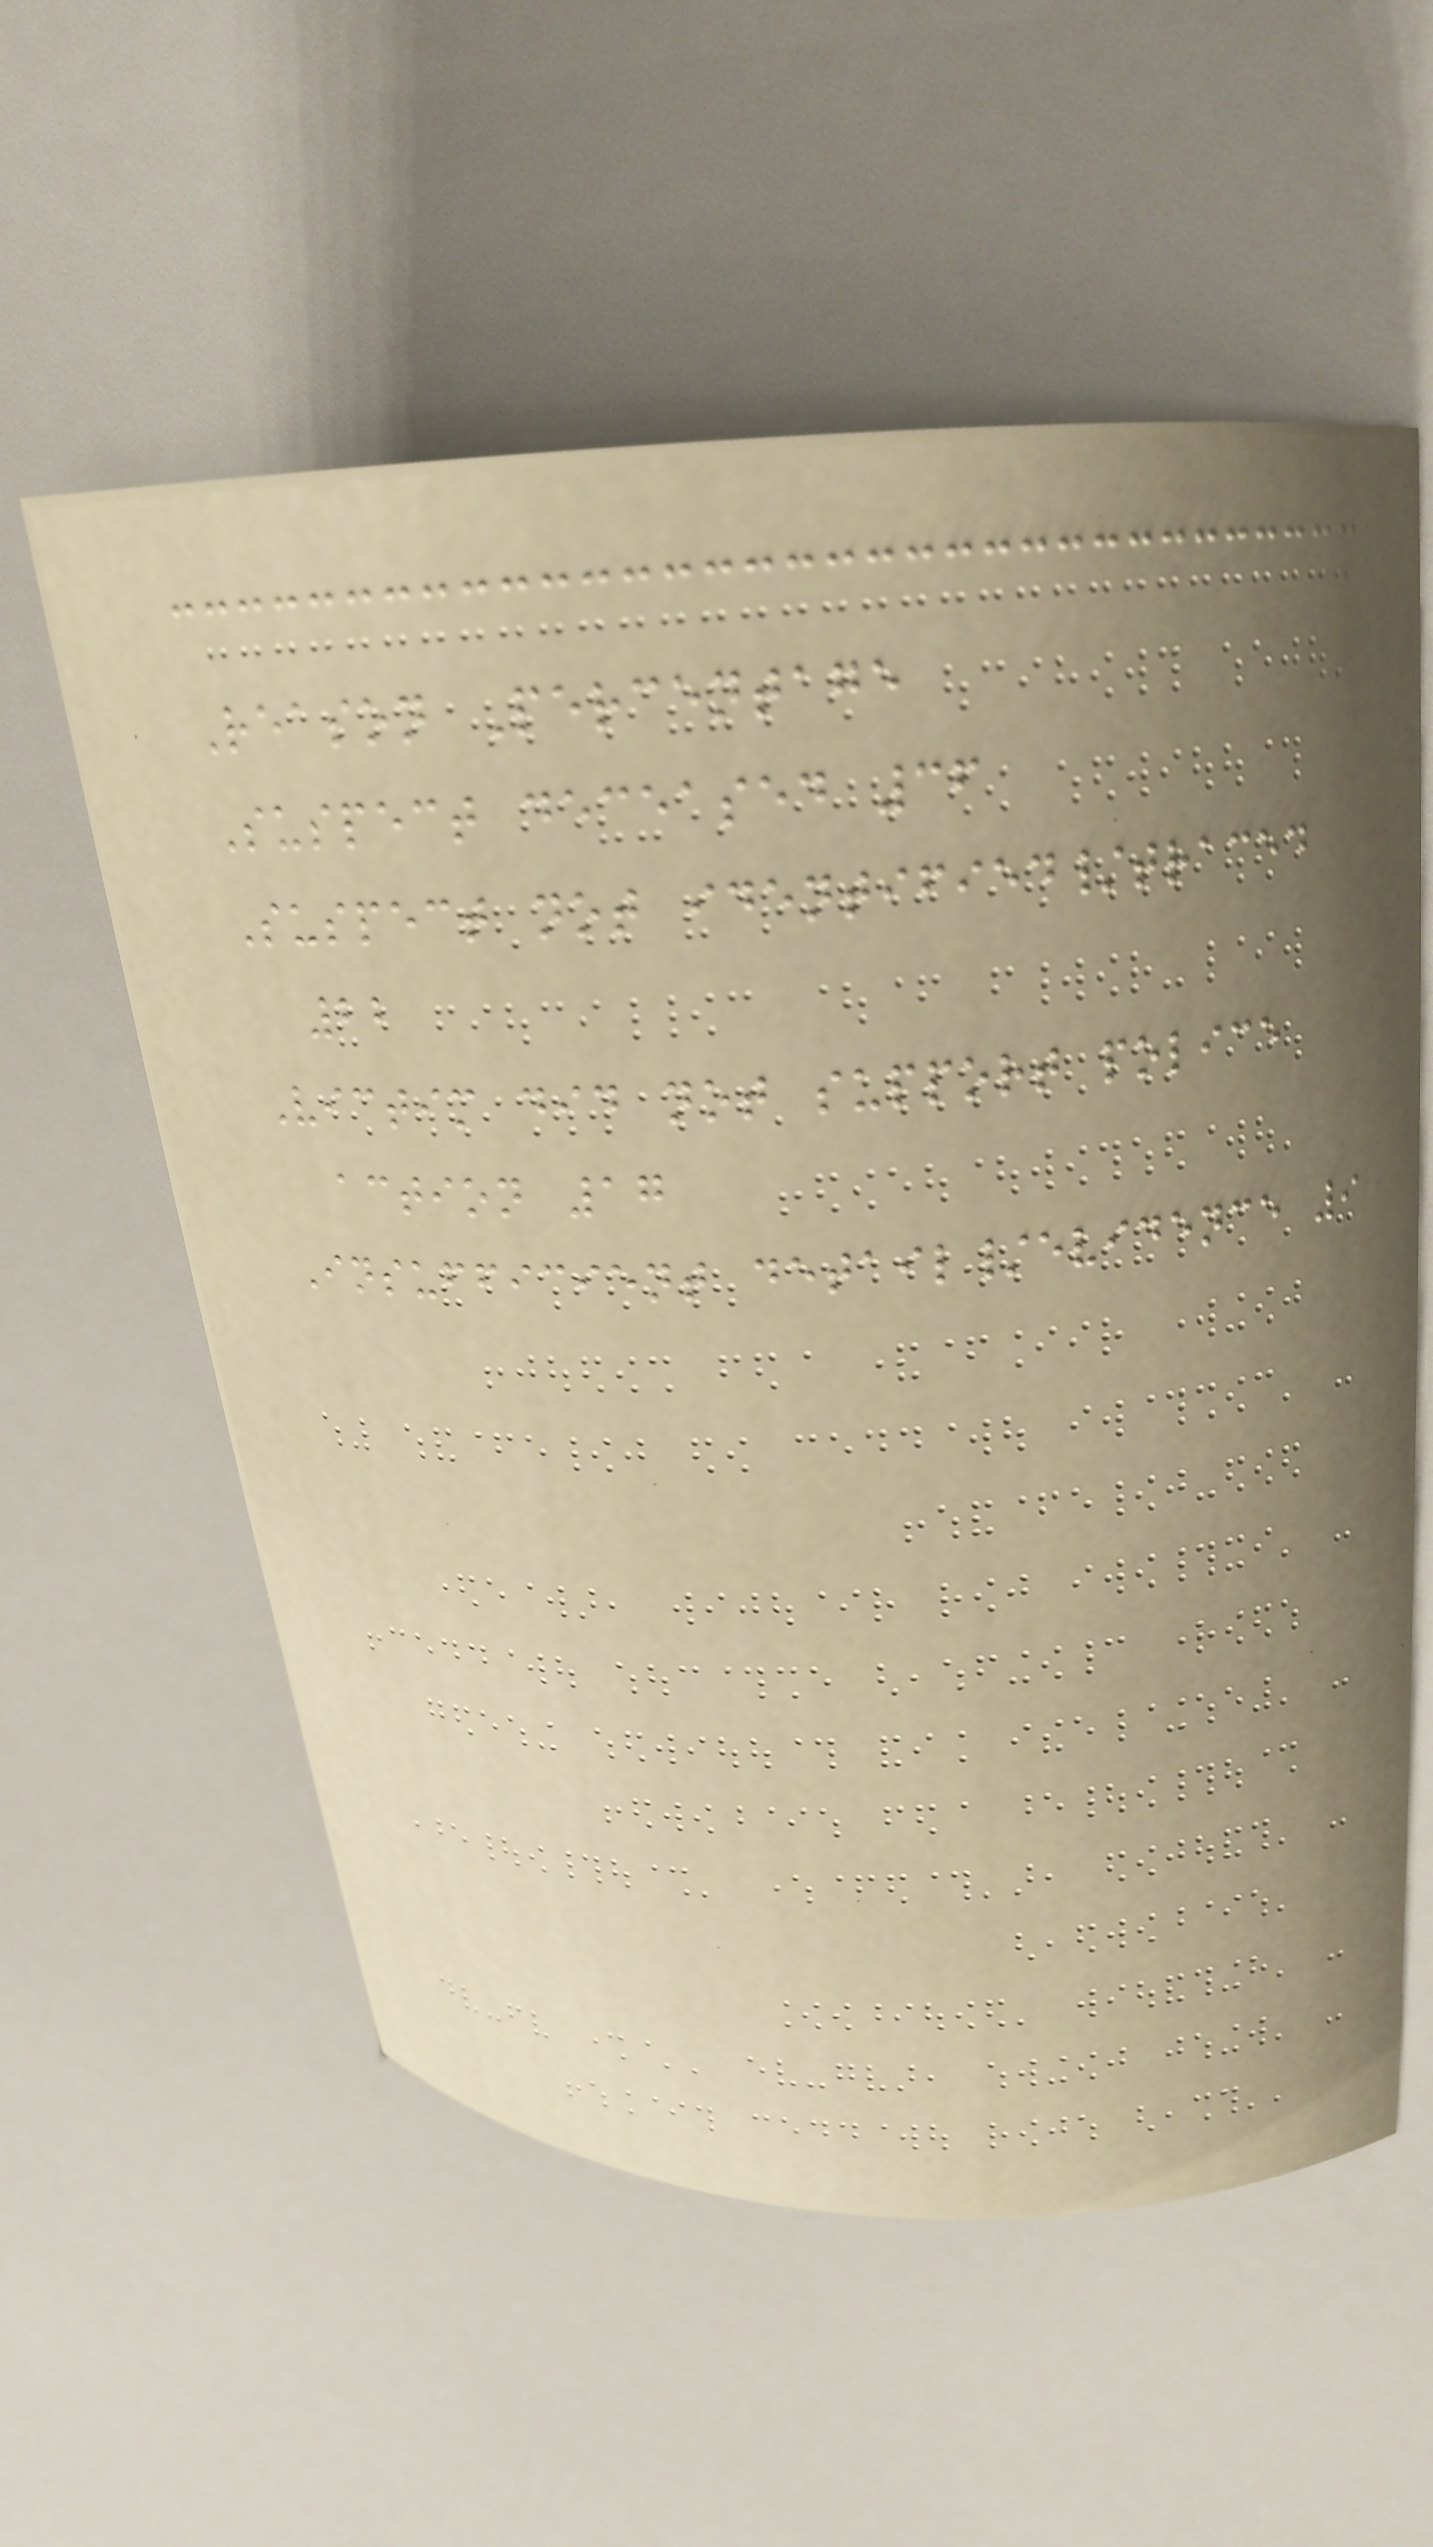Reason Percentage
Suspect deceased 36
Suspect not identified/traced
22
Victim did not support police
action 17
Insufficient detail/evidence 9
